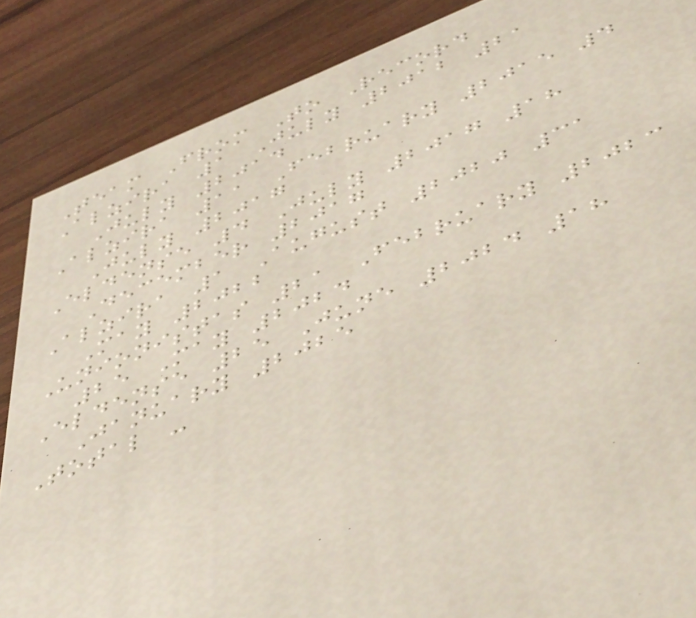Team From To Record
Alzira 1 July 2012 21
July 2014
Alzira 11 February 2015 4
July 2017
Eldense 4 July 2017 18
December 2017
Alzira 1 August 2020 31
May 2022
Unionistas 21 February 2023
25 May 2024
Eldense 25 June 2024 18
January 2025
Total -
